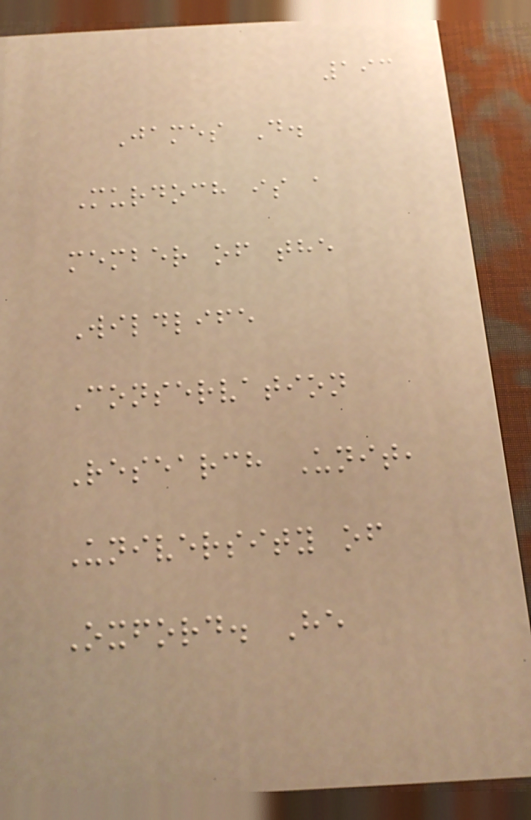193
James D.
Murdoch is a
member of the
Wildlife
Conservation
Research Unit,
University of
Oxford. He
